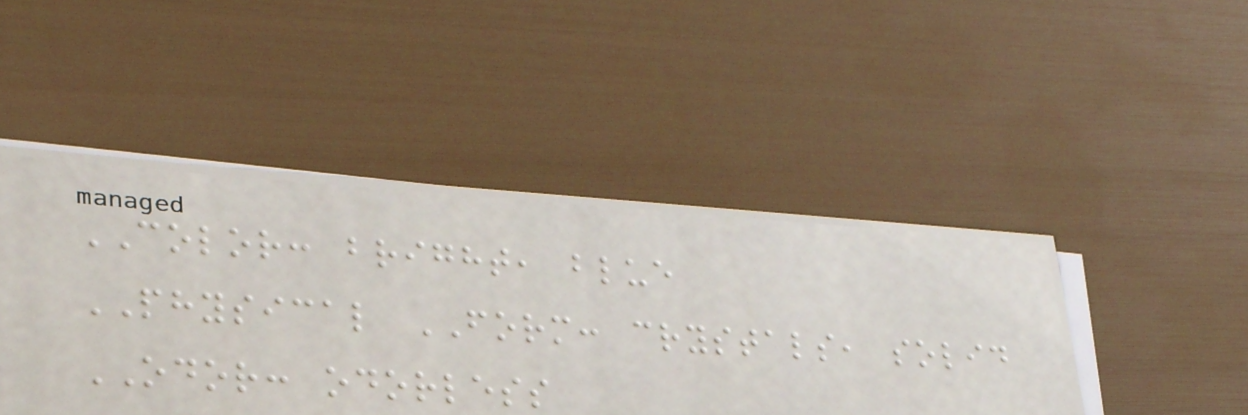COLOR: bright, blue
PHYSICAL FORM: crystals, solid
ODOR: odorless
